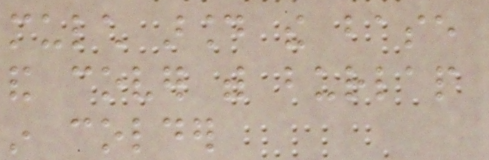mulch around the base
and cover with burlap
in colder
